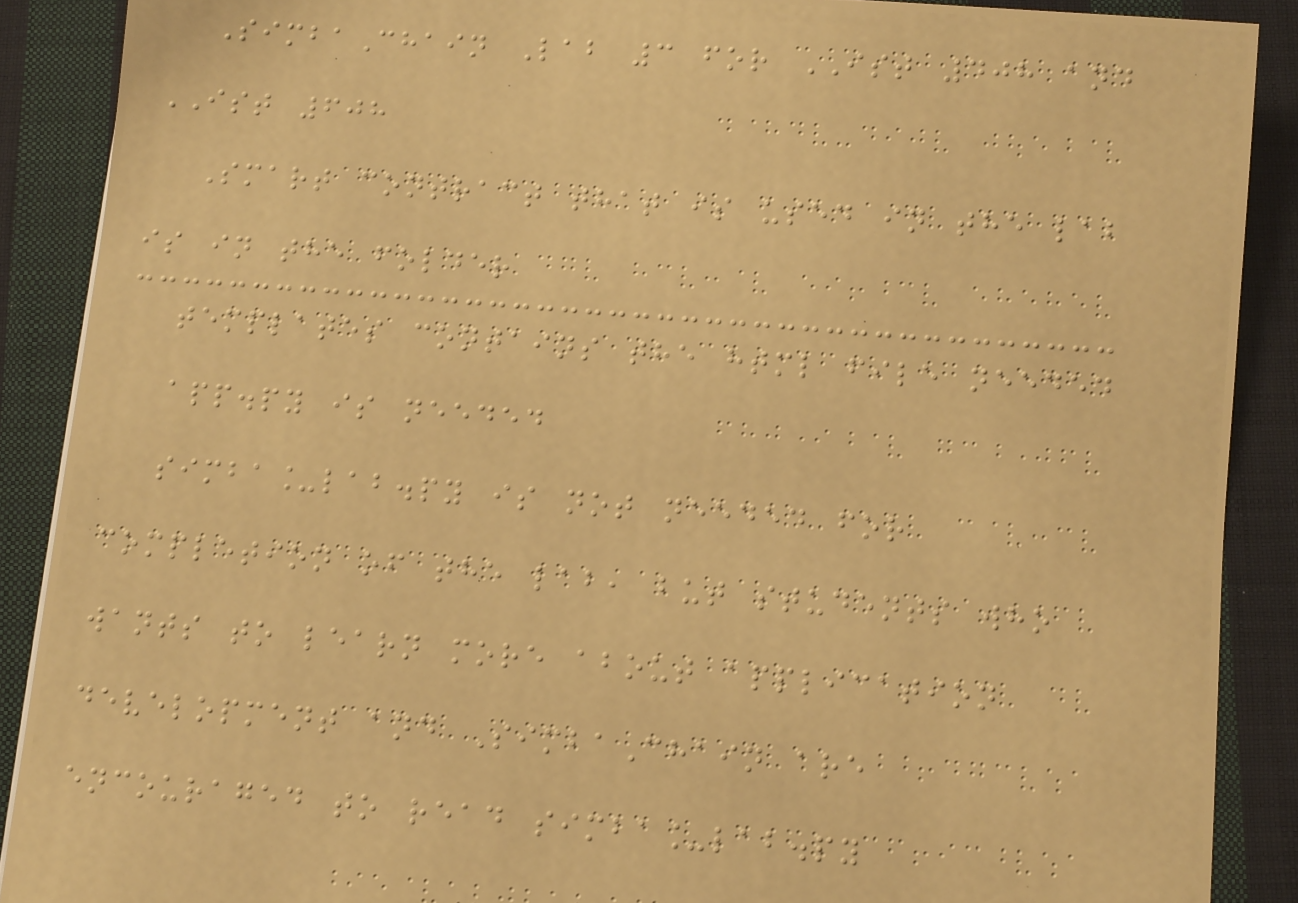SimbaChain Lab 3 for IST 408 and
IST 608
Smart contract that is used in the lab
is in the folder
templates contains the html file needed
app.py is needed
simba_lab.py is not needed for
completion of the lab, but students who
wants to learn more about application
development and SimbaChain are
encouraged to read simba_lab.py
